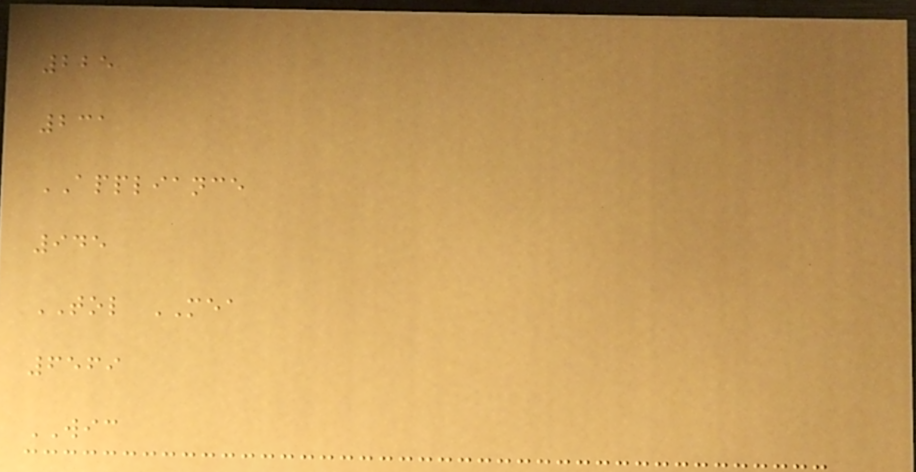225
231
APPLIANCE
945
TOL MEA
6569
WIC
